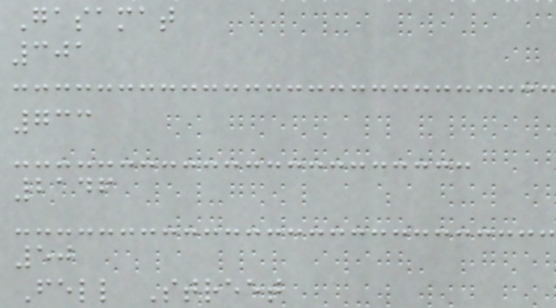Gasamat
301
733
2146
50
Fell Street
